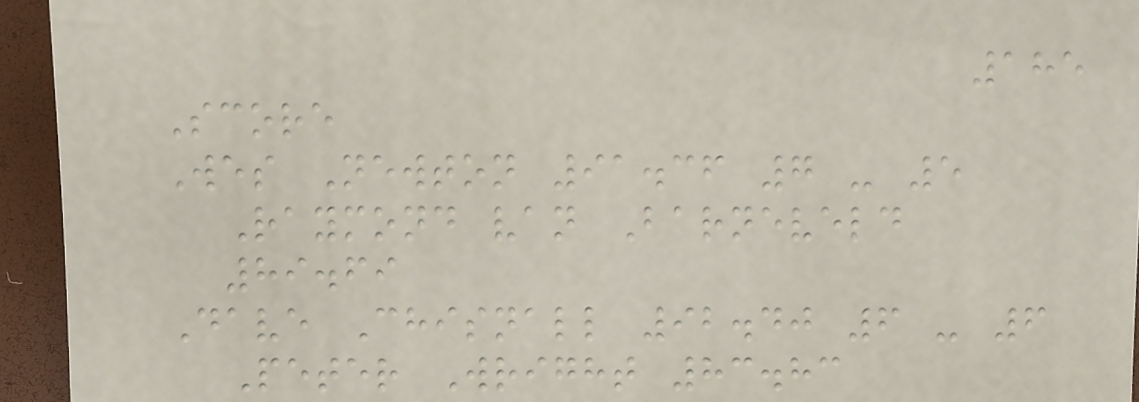185
Score
Wes Newton 91.36 7 - 5
Raymond van Barneveld
89.69
Dave Chisnall 92.40 6 - 6
Peter Wright 83.83
